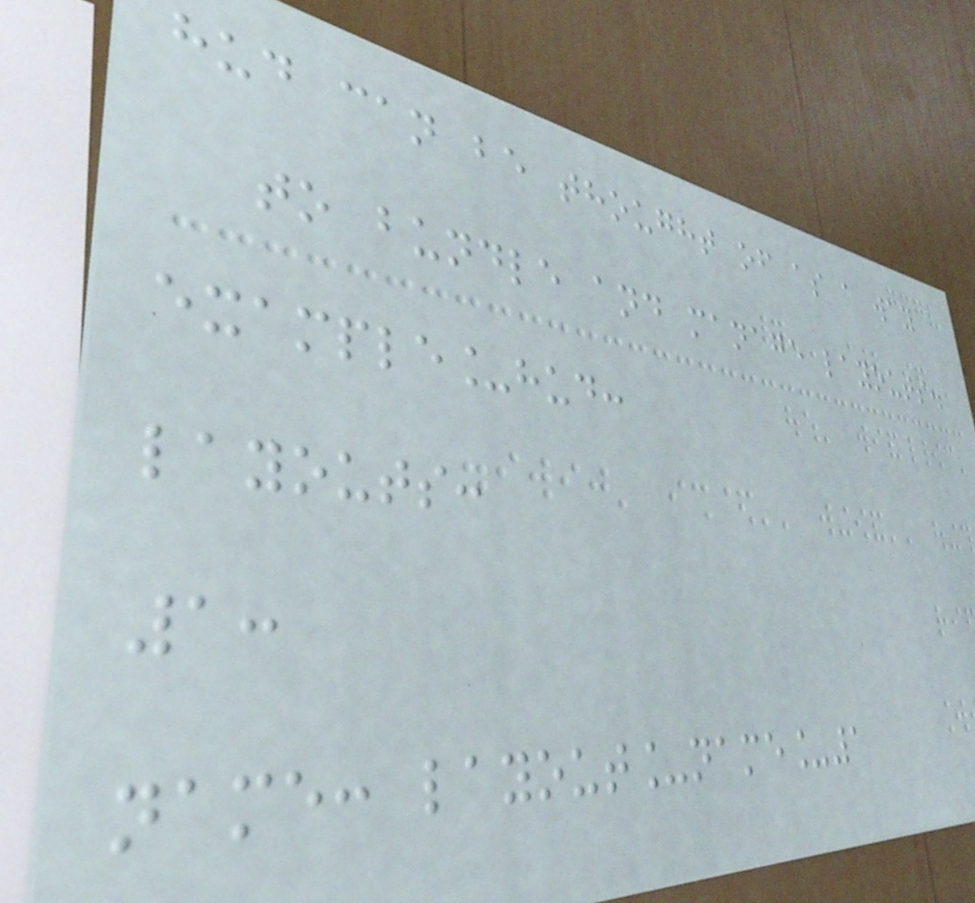hud can be thought of as a way
to bundle and manage layouts.
example_hud:
layouts:
1:
name: layout_name_1
